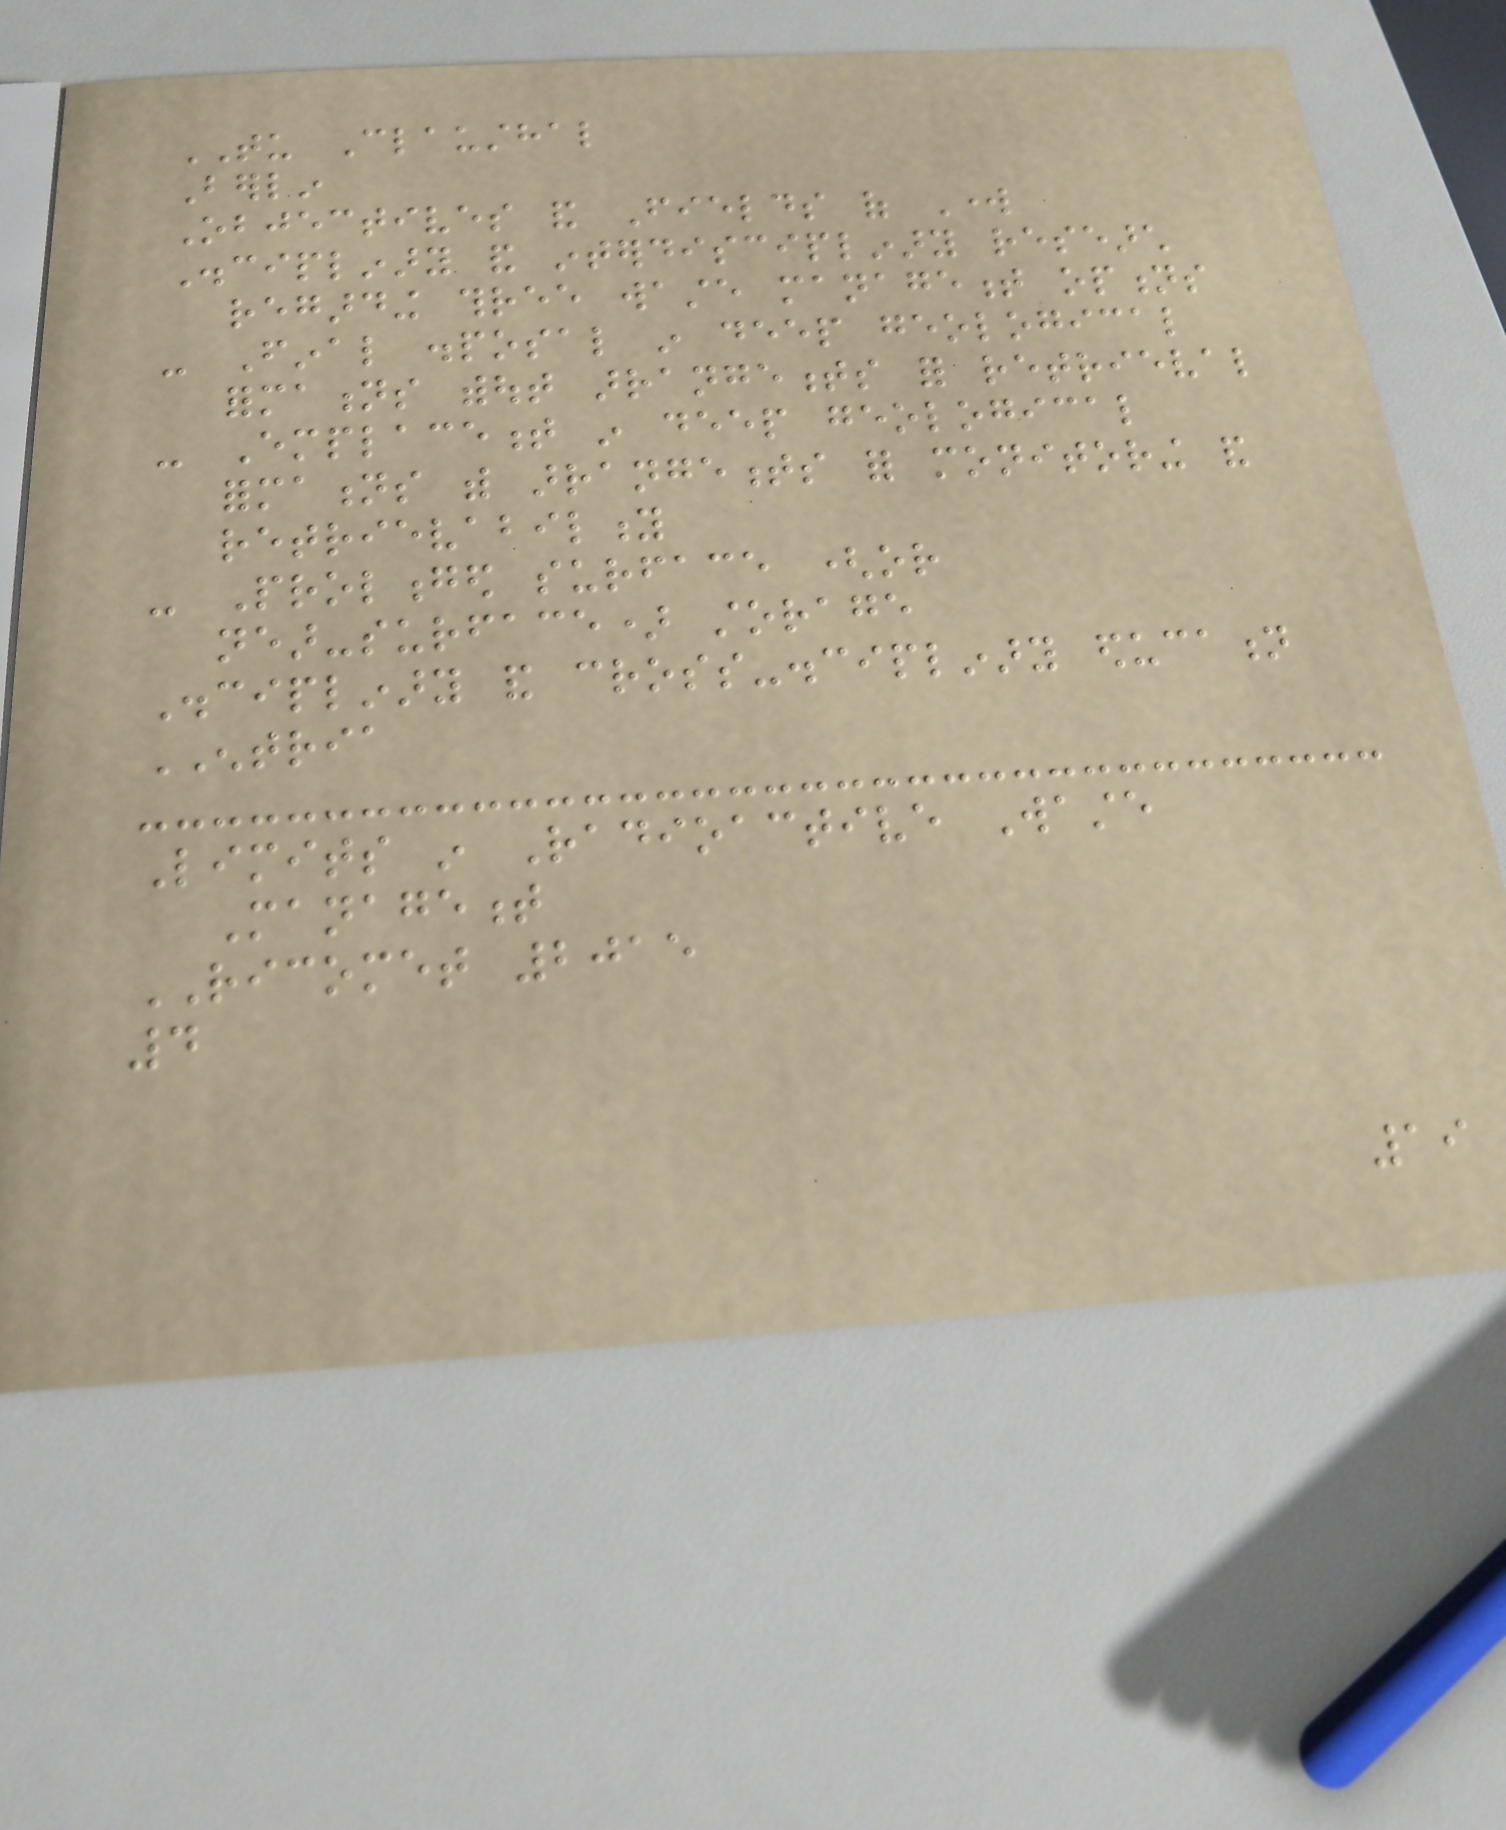TU Clausthal
Berlin
Objectives and Fields of Work
Disciplinary and interdisciplinary research
regarding three waste management options
- Final disposal in deep geological
formations without arrangements for retrieval
- Emplacement in deep geological
formations with arrangements for monitoring and
retrievability
- Prolonged surface (or
near-surface) storage
Disciplinary and cross-disciplinary education
ENTRIA
Limits in Radioactive Waste
Management
RICOMET 2015
4
19
